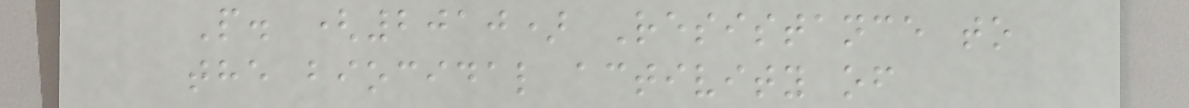P. (2010) Resistance to
the biocidal activity of
